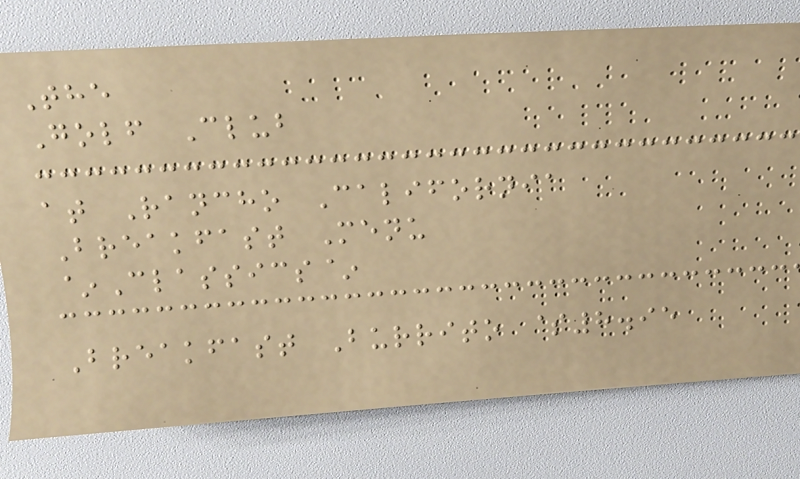The
Golf Club
at Rancho California
Breakfast Menu
~Classics~
Breakfast Burrito $8.95
